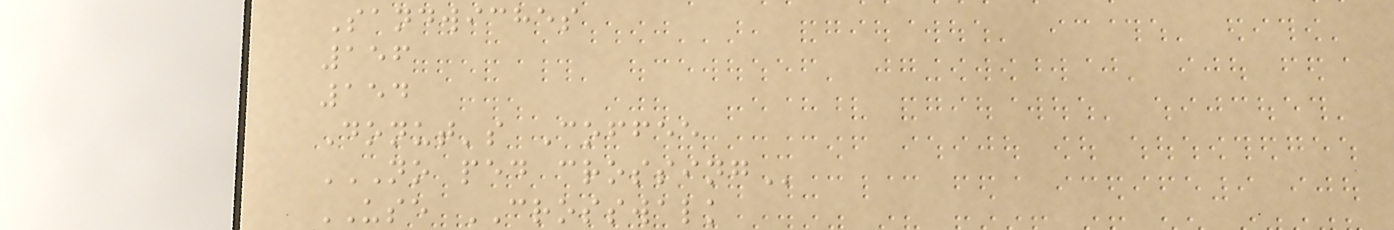Sandwiches
156
154
Donut's Coffee
NO PED CROSSING
USE CROSSWALK
